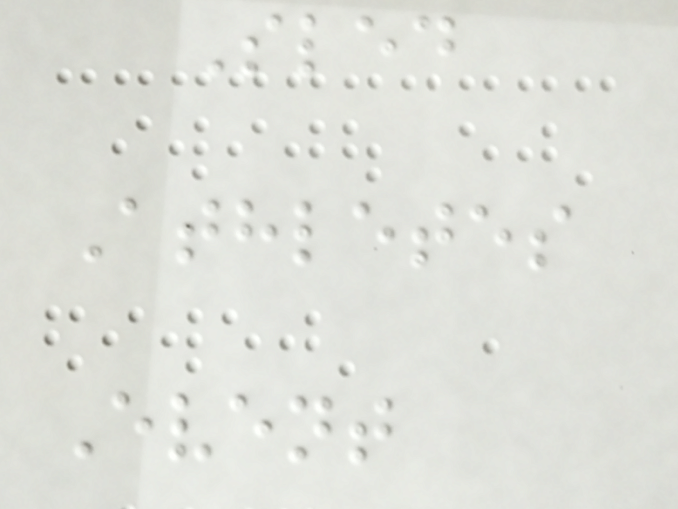Sled
Athletes
Event
